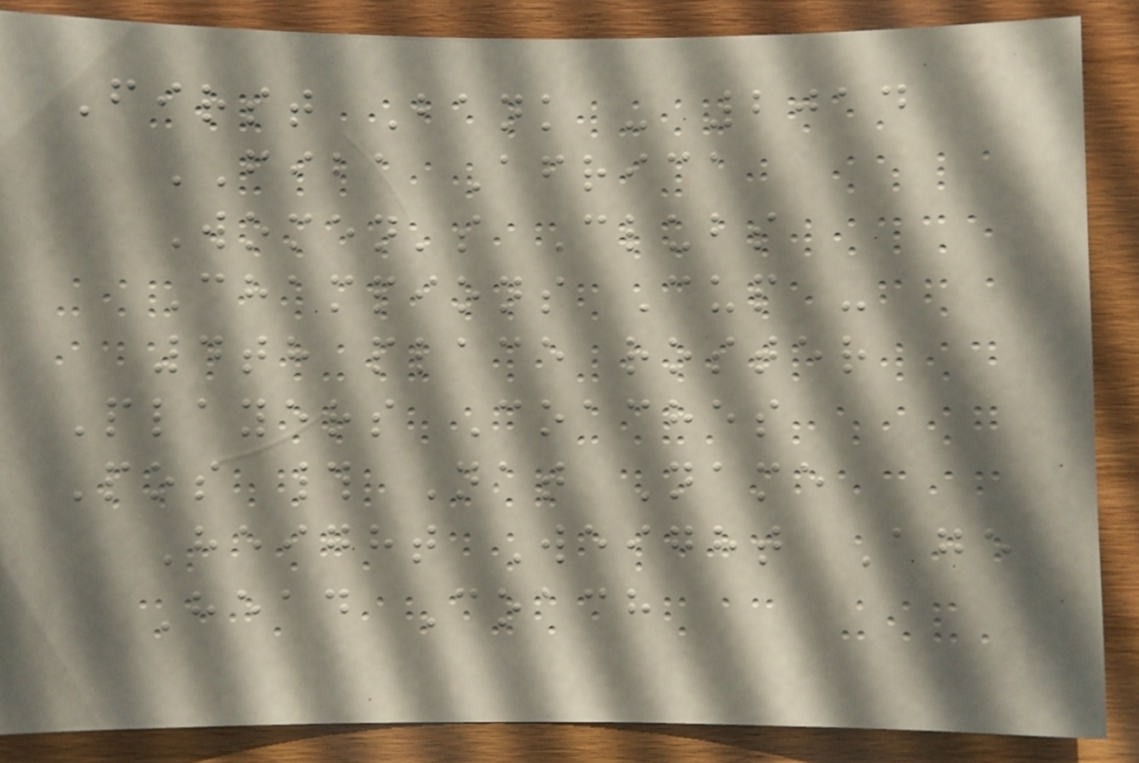First Bank - 2014
FIBA Africa
Women's Clubs
Champions Cup -
4th place roster
Players Coaches
Pos # Nat Name
Height Weight Age
Head Coach
